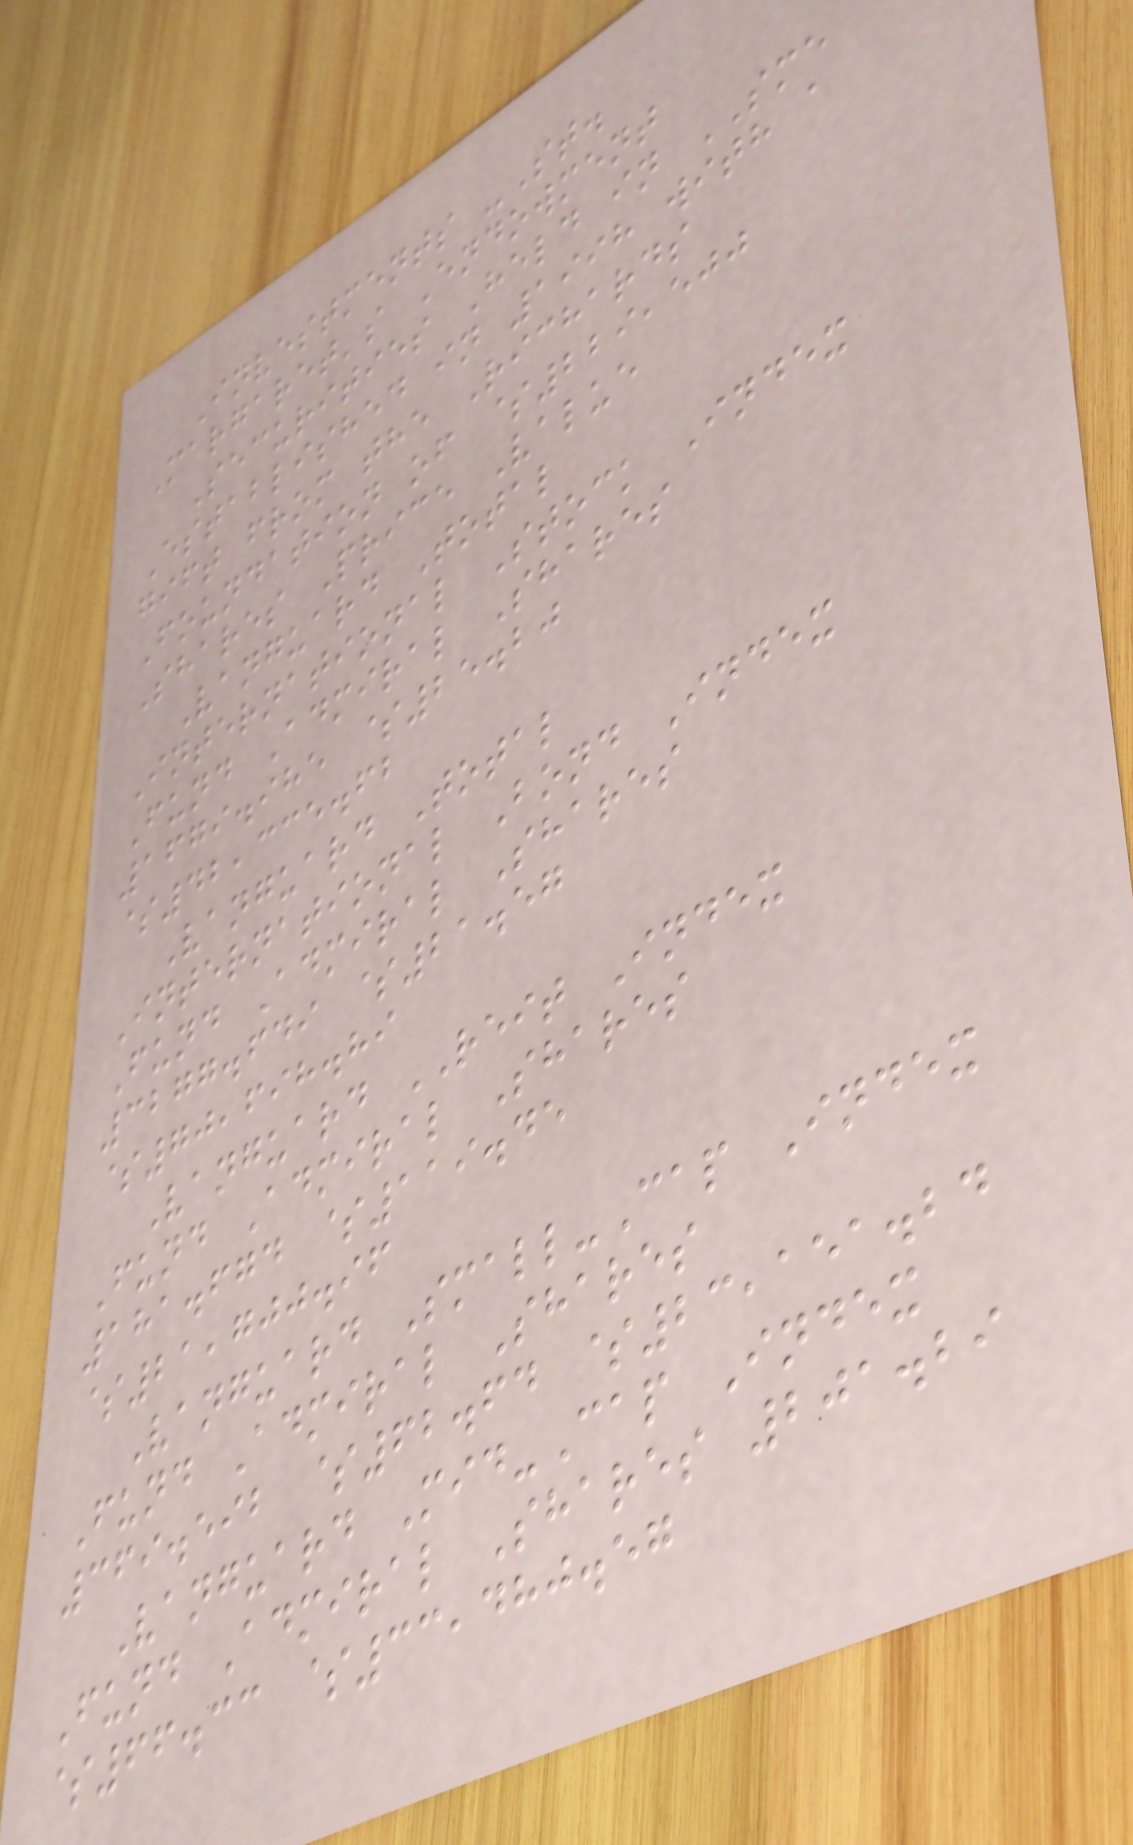Investments -St.
Margaret's Endowment
Securities Held in SME
Established in 1998 with a
gift from the Richards
Foundation of $229,500
Shares Price Value
Vanguard Total
International Stock Index
Fund Admiral Shares
1679.985 $25.20
$42,335.62
Vanguard Total
International Bond Index
Fund Admiral Shares
3277.649 $21.57
$70,698.89
Vanguard REIT Index
Fund Admiral Shares
181.674 $119.45
$21,700.96
Vanguard Small-Cap Index
Fund Admiral Shares
369.592 $62.64 $23,151.24
Vanguard Mid-Cap Index
Fund Admiral Shares 201.29
$66.33 $33,480.57
